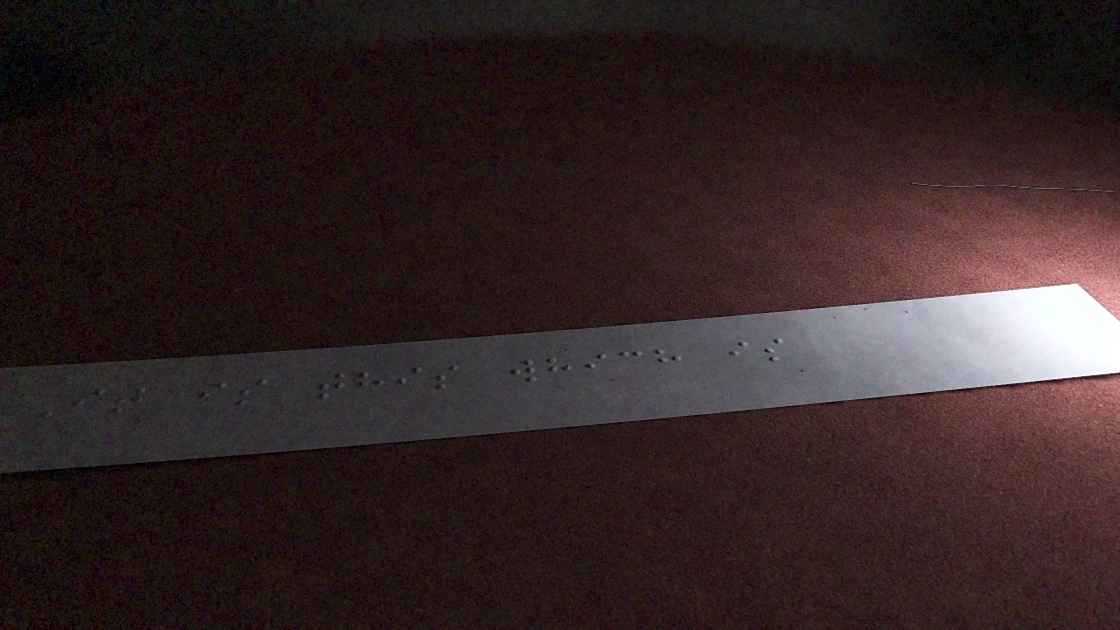It is this which is
